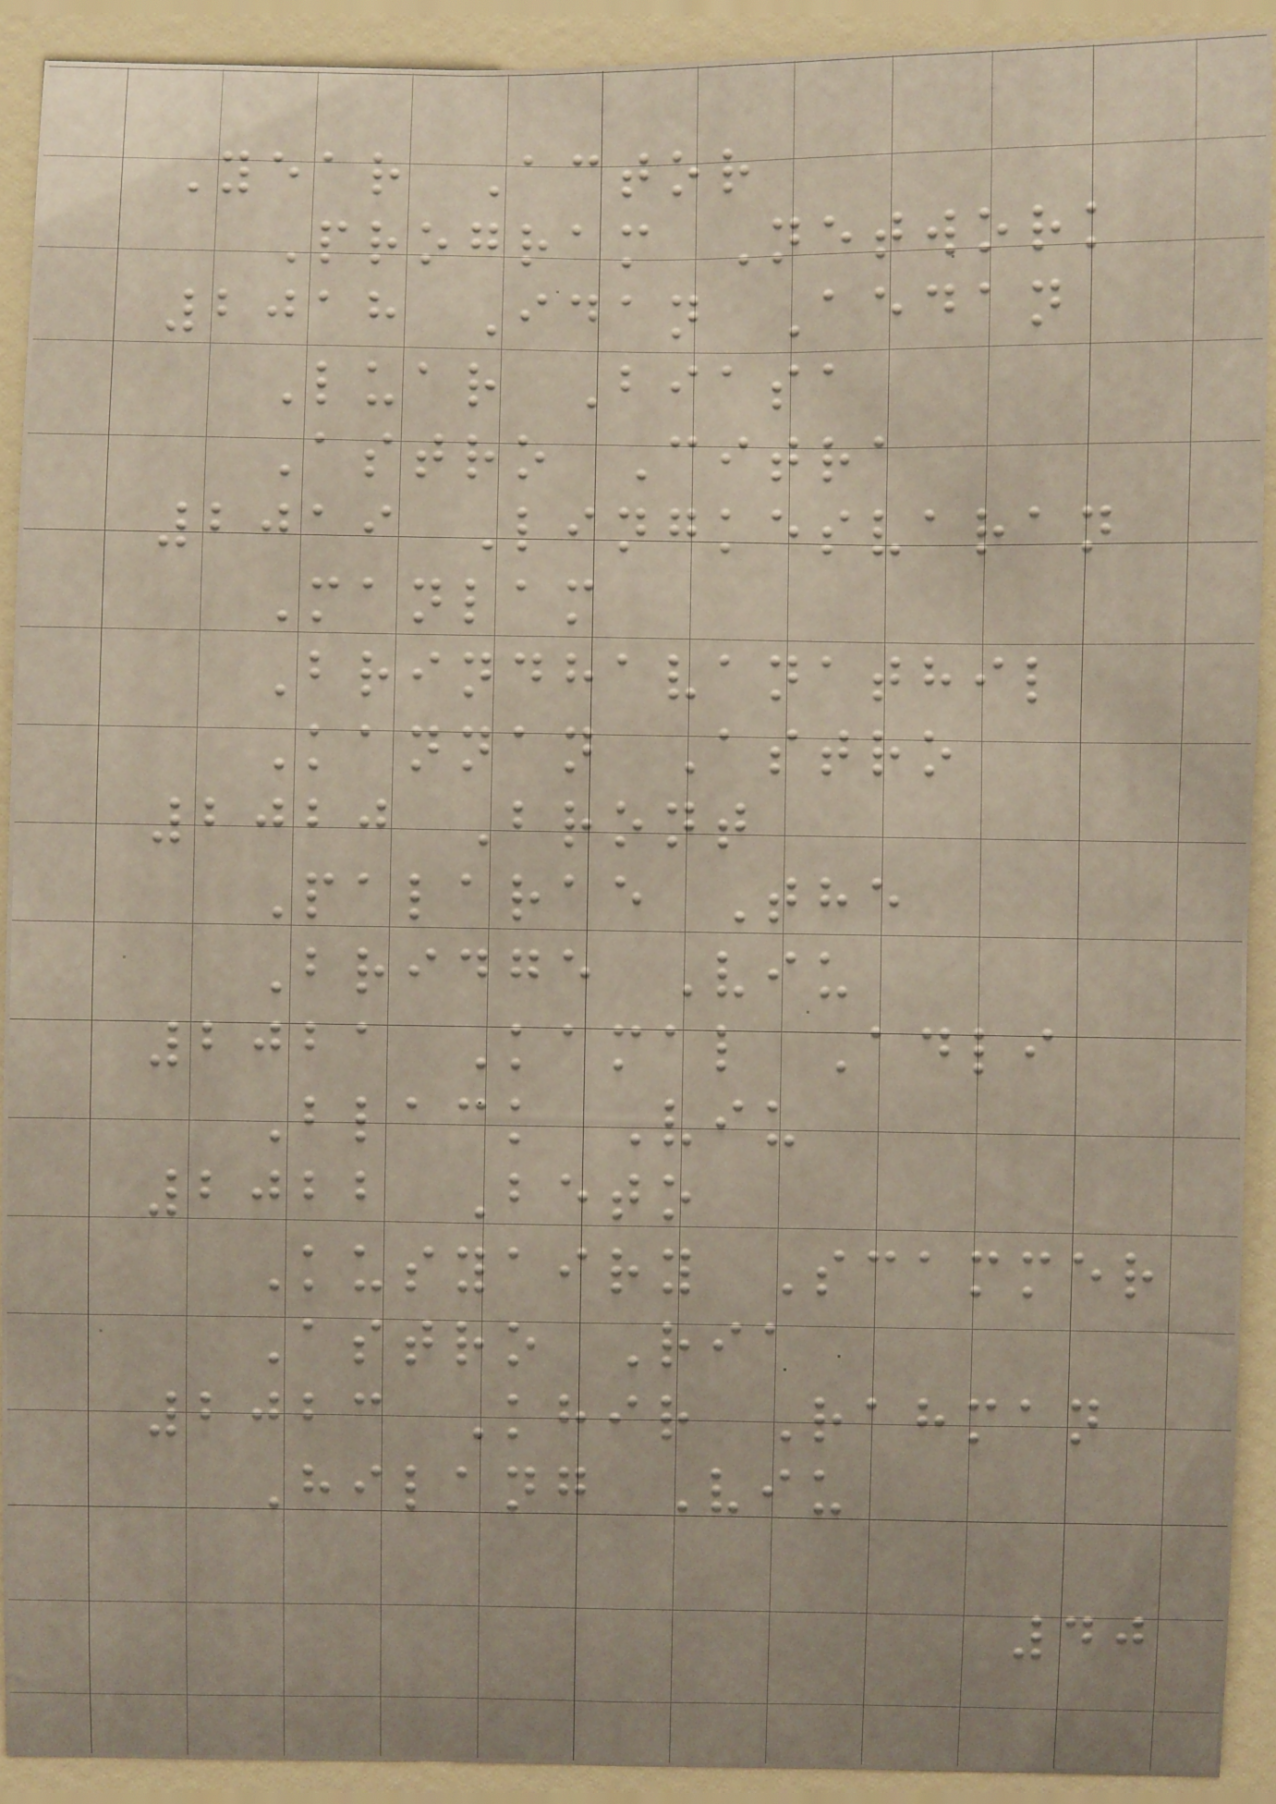Year Actor
Program Network
2018 Idan Aedan
Luar Biasa
Astro Citra
2019 Lingkesvaran
Manlam
Brindhavanathil
Kannan Astro
2020 Bront
Palarae The
Bridge Viu
2021 Kamal Adli
Black Viu
2022 Beto
Kusyairy Scammer
Astro Ria
2023 Khir Rahman
Hilang Viu
40
